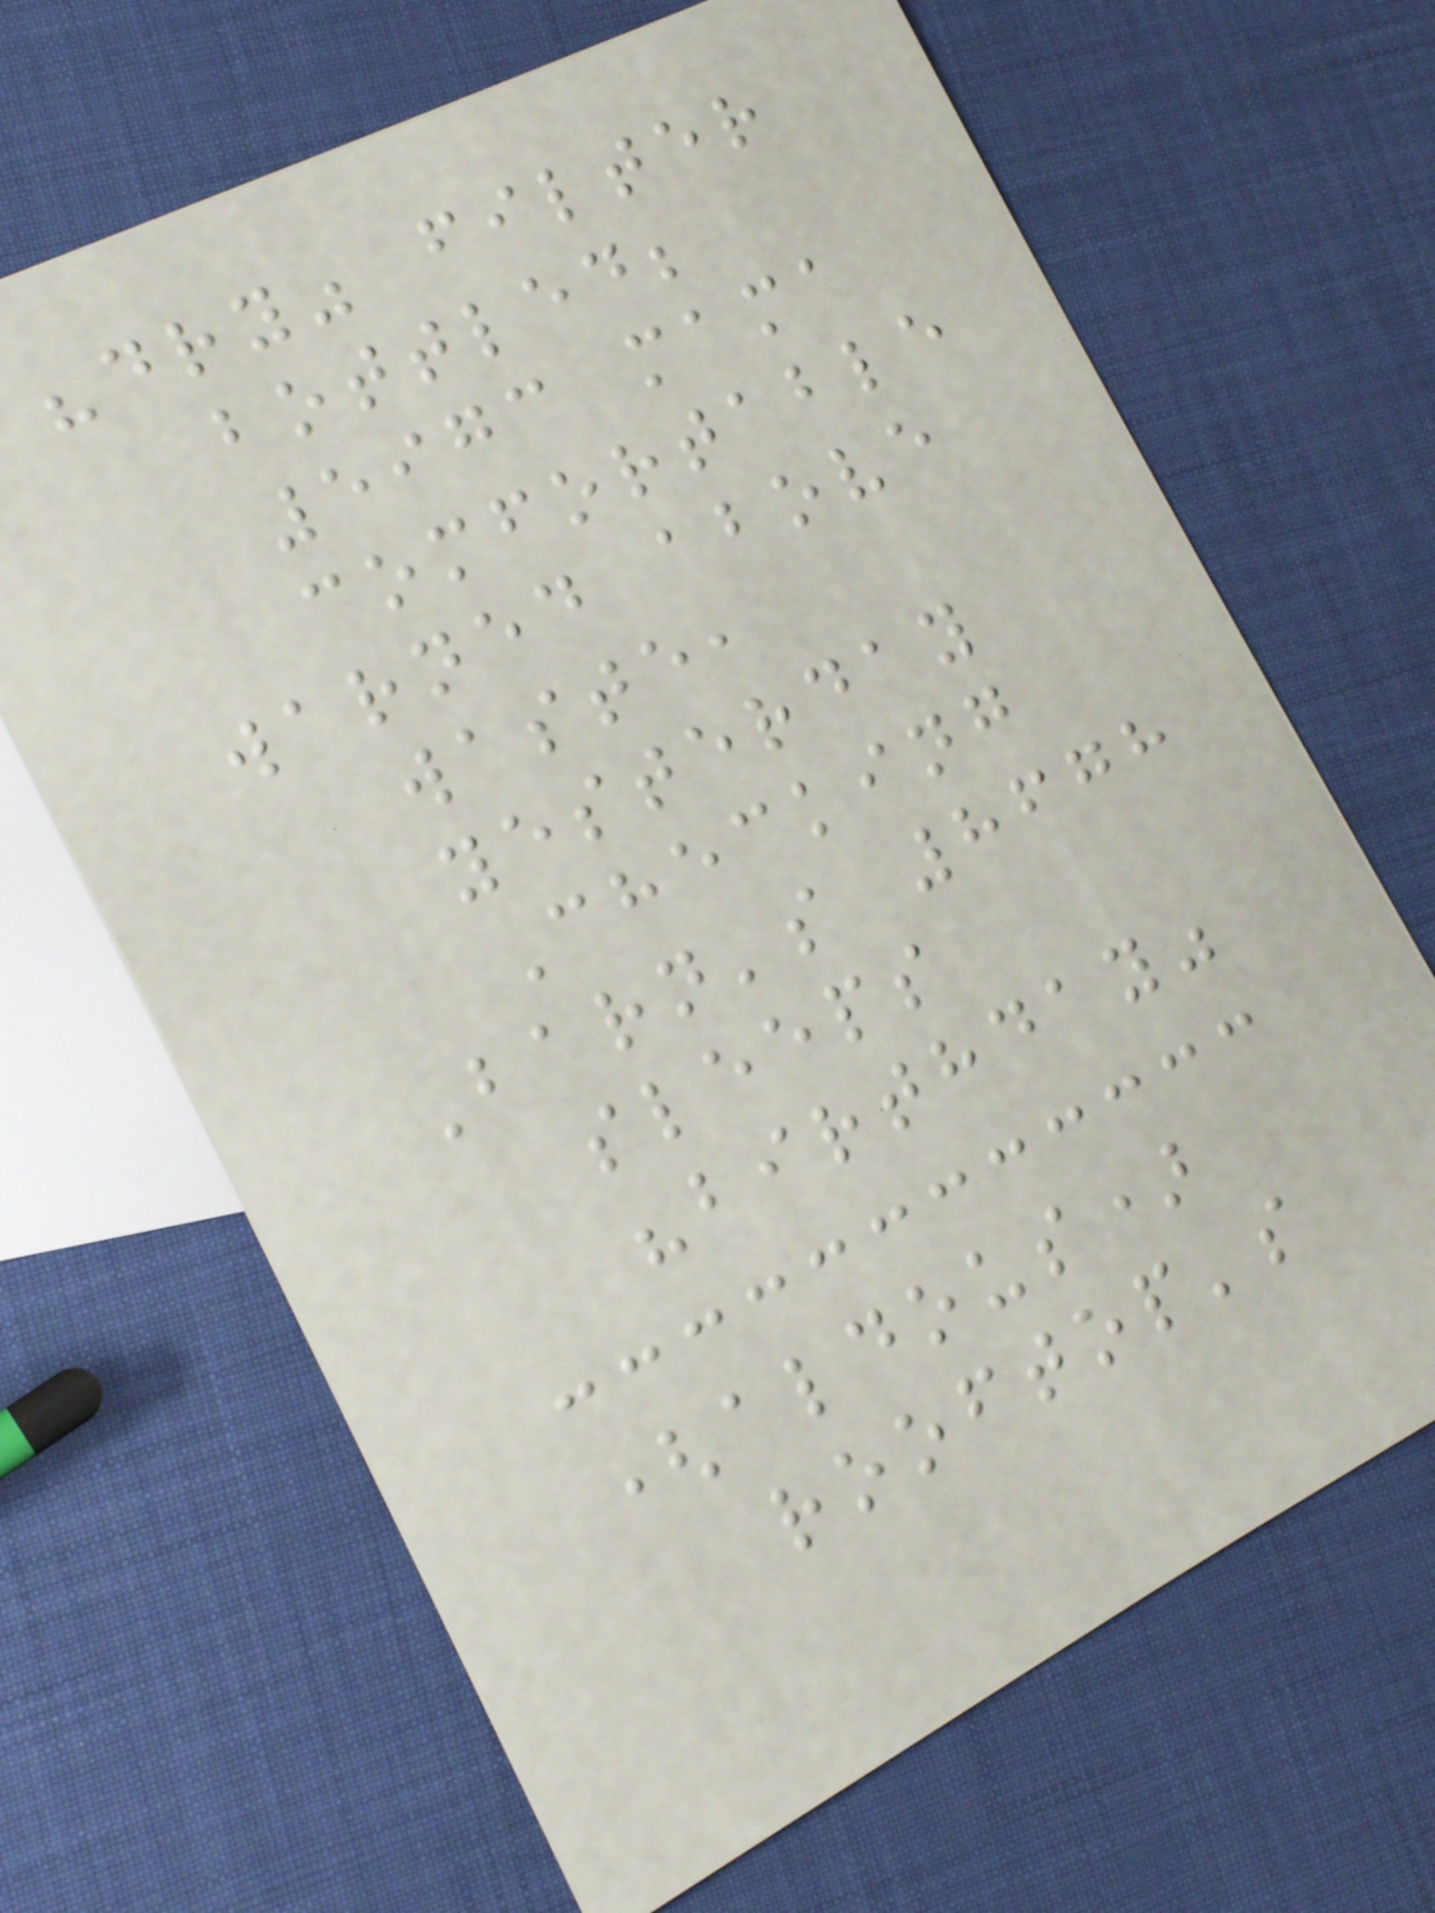"dry" filter
bottled;
5973 mama
comfortable
warned above
waste,
yesterday
Checking
Barn's 8678
sleeps
"birthday"
(aldous)
rooftop's
